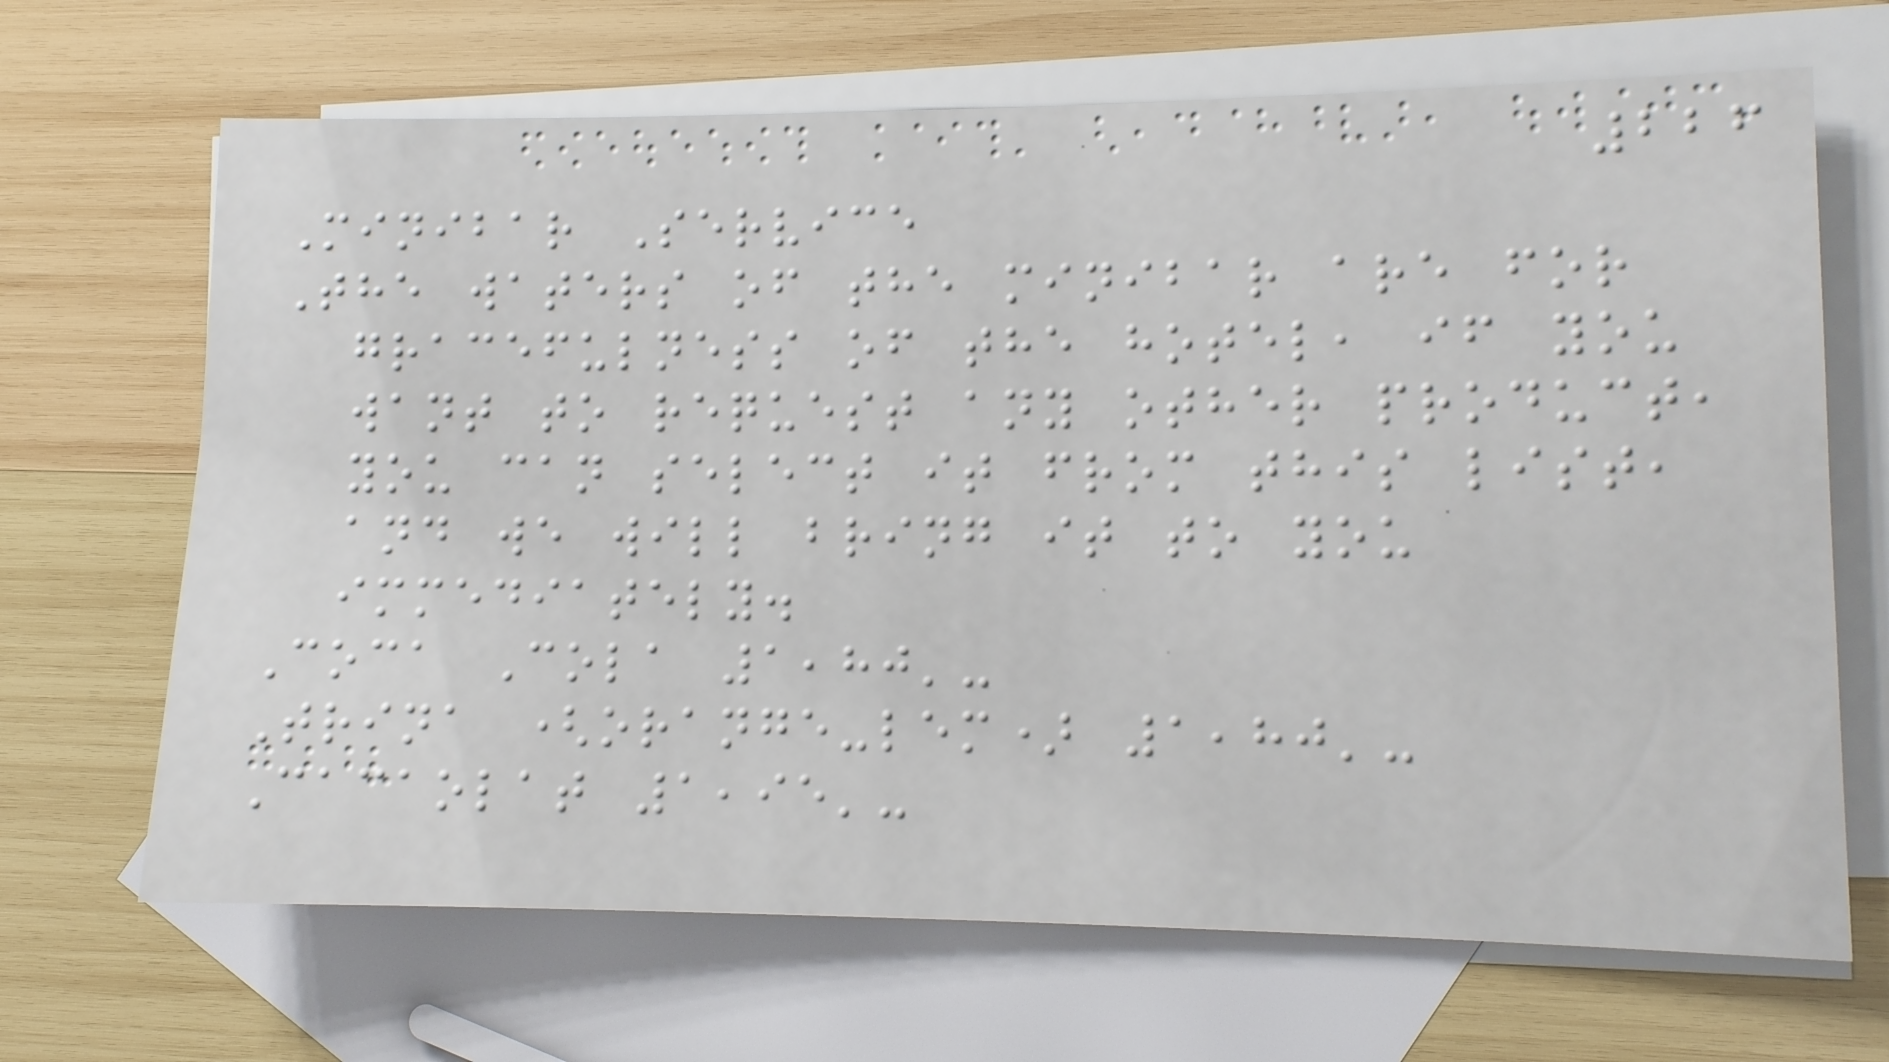226
Minibar Service
The waters of the minibar are for
gracefulness of the hotel, if you
want to request any other product,
you can select it from this list,
and we will bring it to you
immediately.
Coca Cola 1,80'-
Trina (orange-lem) 1,80'-
Cacaolat 1,95'-
